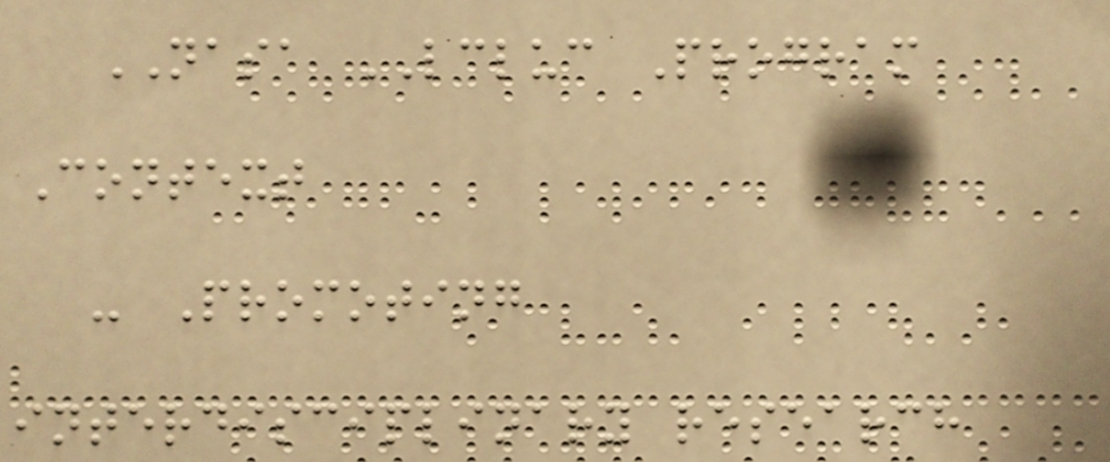NASA LCLUC Program
Context
- Promoting
interdisciplinary research
